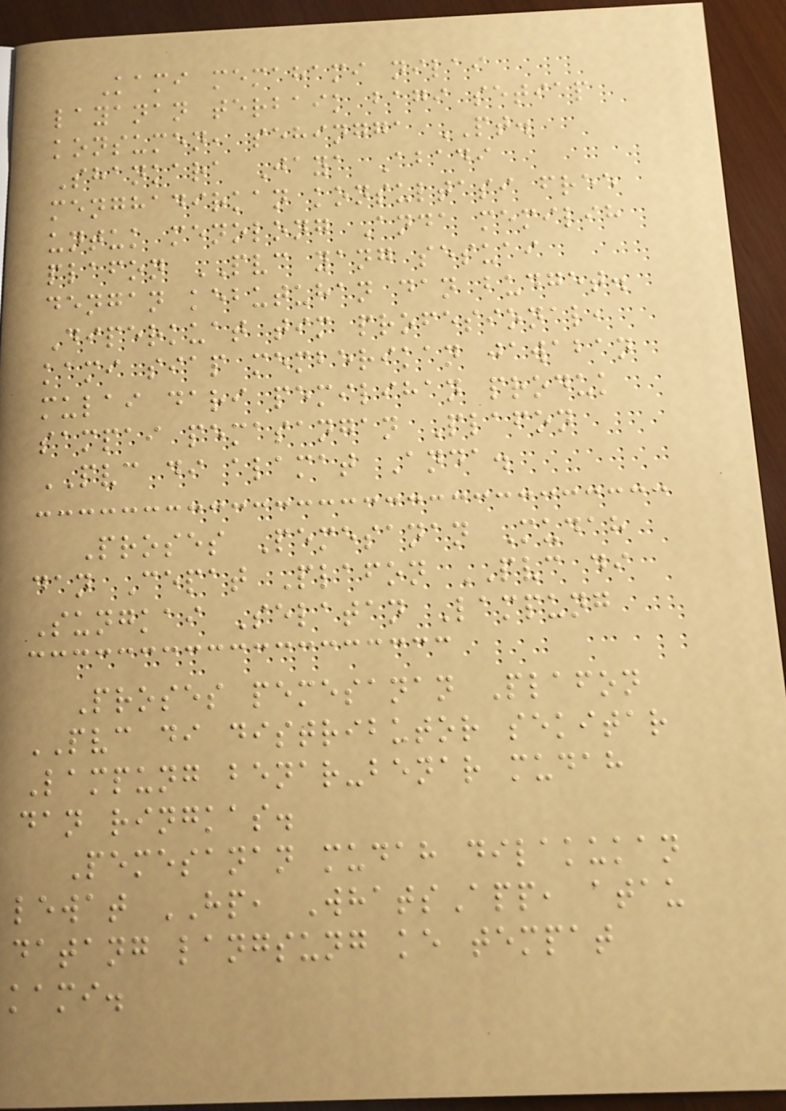Kami memahami nilai
layanan terbaik bagi setiap
konsumen, sehingga PT.
Shankara Jaya Abadi
menghadirkan konsultasi free
untuk menolong Anda memilih
plafon PVC yang sesuai
dengan kebutuhan dan budget.
Diperkuat tim profesional,
kami siap memberikan jawaban
mulai dari pemilihan produk
sampai pemasangan Plafon
PVC di alamat Anda.
Proses Pemesanan Mudah
dan Cepat Plafon PVC di
Sungkai Selatan Lampung
Proses pemesanan Plafon
PVC di distributor sekitar
Lampung benar-benar mudah
dan ringkas.
Pemesanan mudah dilakukan
lewat HP, WhatsApp, atau
datang langsung ke tempat
kami.
